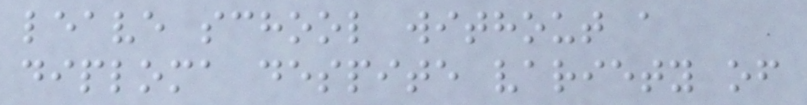leave school without a
diploma despite variety of
